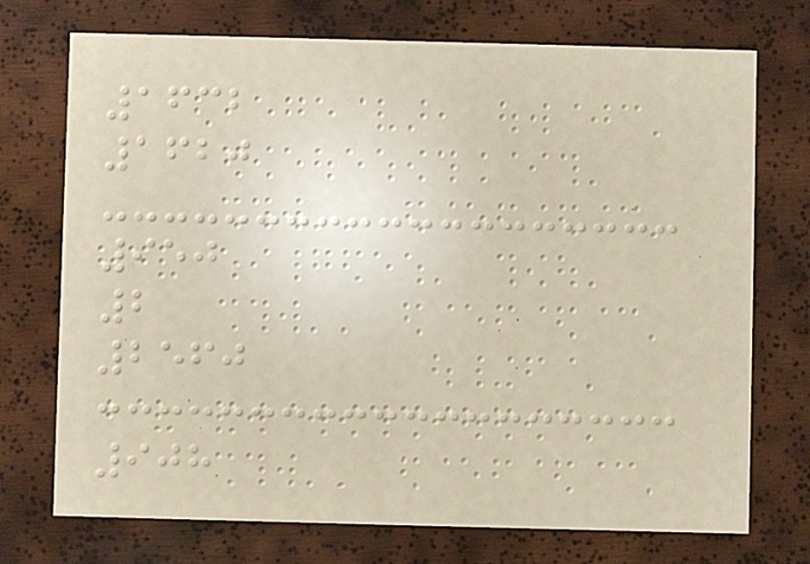1632
1620
950
2
2560
908
